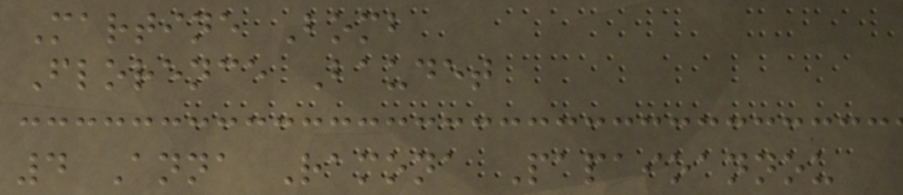Martine Bomb
Florence Baudet
4 Anna Ramona Papaioannou
